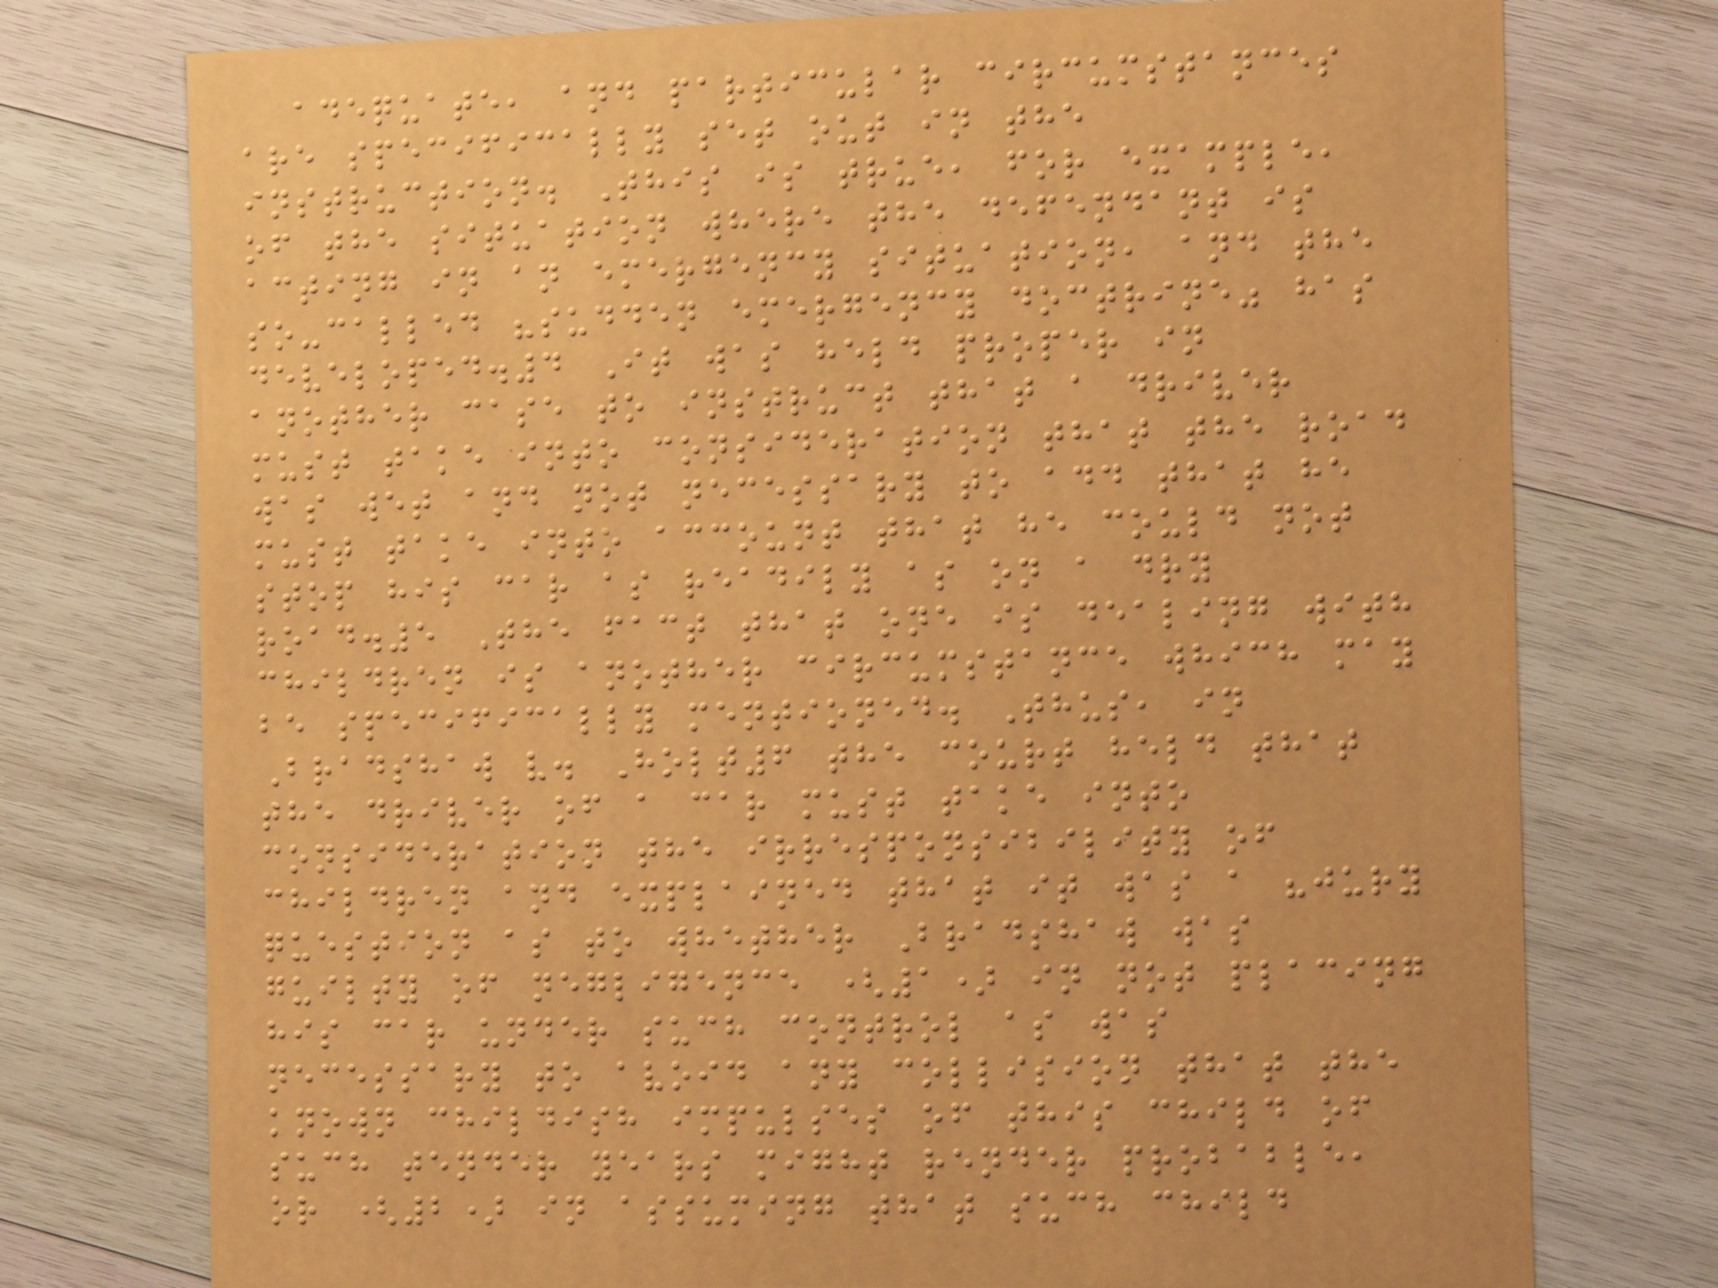adequate, and particular circumstances
are specifically set out in the
instruction. This is true, for example,
of the situation where the defendant is
acting in an emergency situation, and the
so-called "sudden emergency doctrine" has
developed.4 It was held proper in
another case to instruct that a driver
must take into consideration that the road
was wet and not necessary to add that he
must take into account that he could not
stop his car as readily as on a dry
road.5 The fact that one is dealing with
children is another circumstance which may
be specifically mentioned. Thus, in
Bradshaw v. Holt6 the court held that
the driver of a car must take into
consideration the irresponsibility of
children and explained that it was a "jury
question as to whether Bradshaw was
guilty of negligence (1) in not placing
his car under such control as was
necessary to avoid any collision that the
known childish impulses of this child of
such tender years might render probable,
or (2) in assuming that such child
